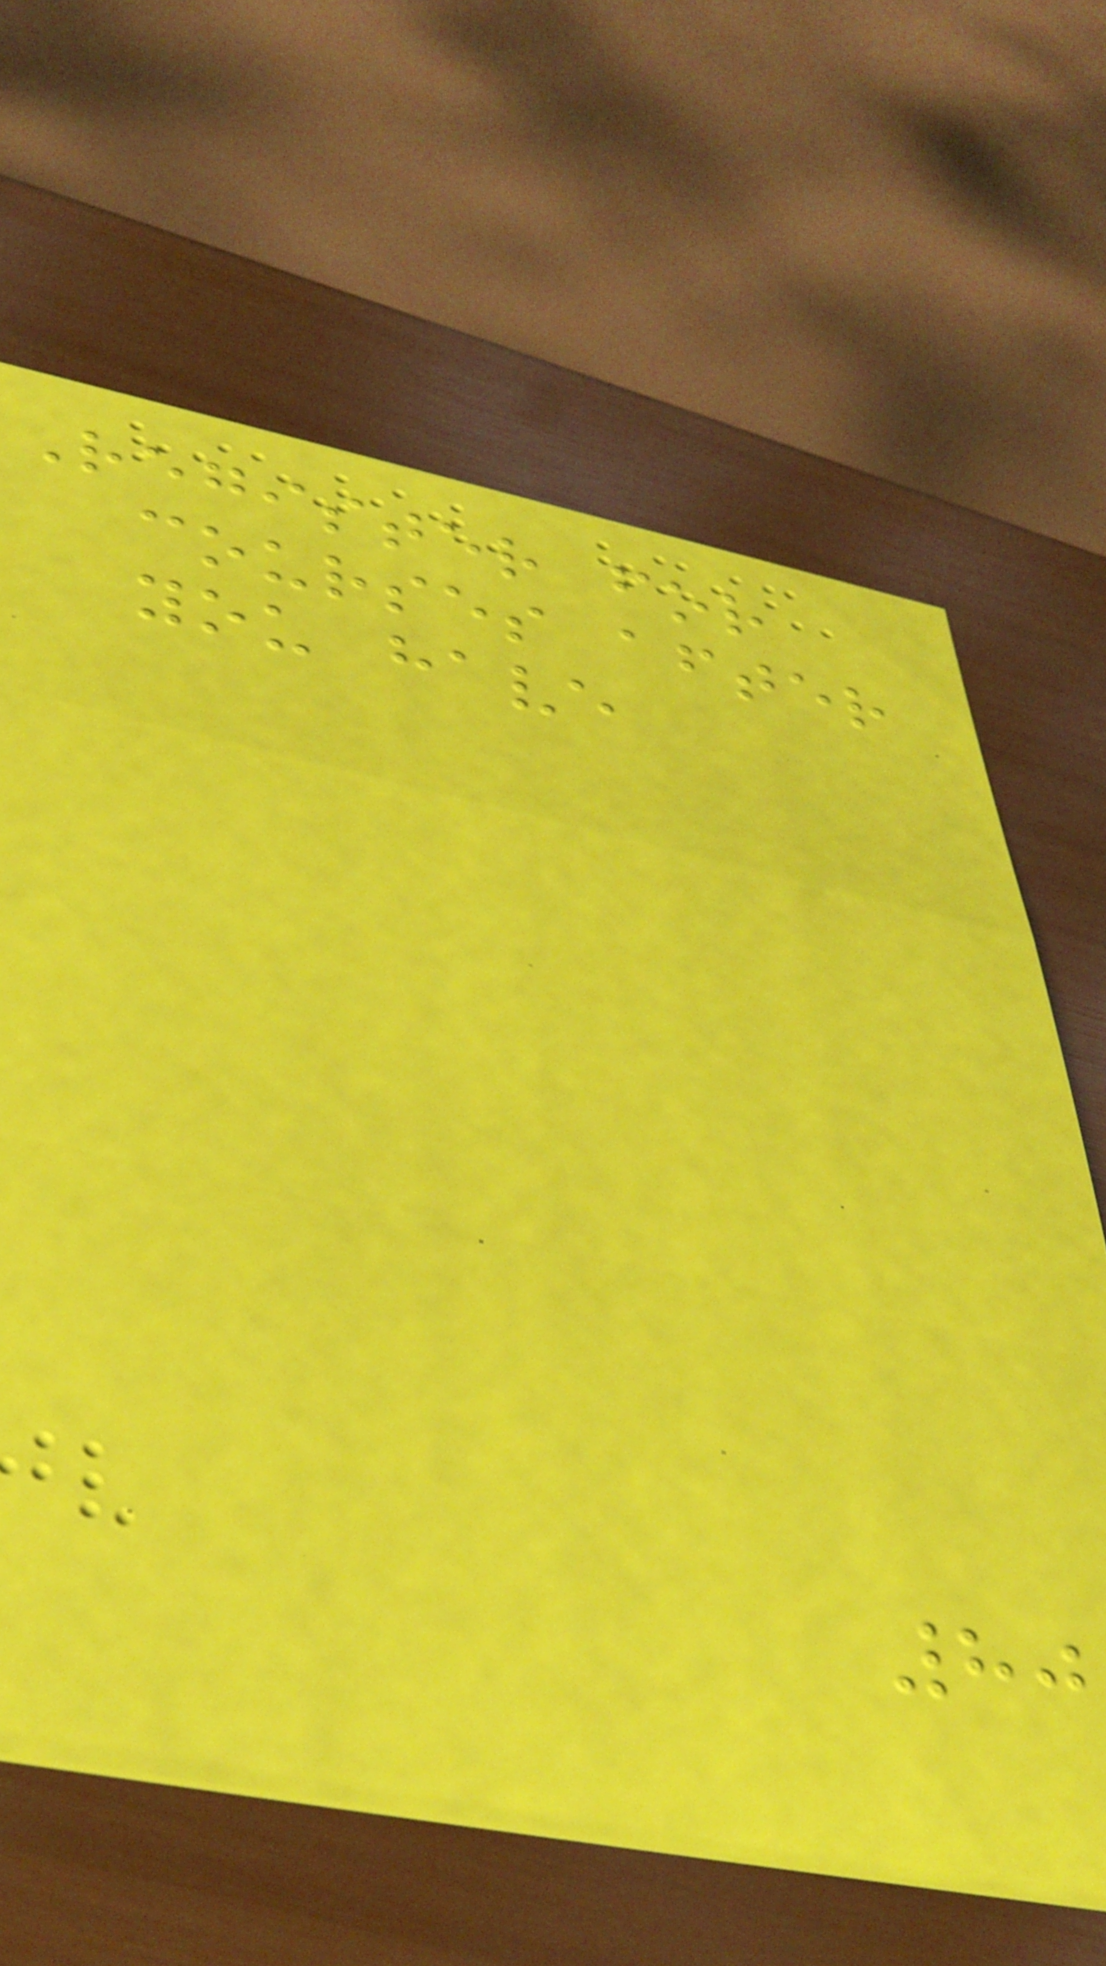Register for
courses after
you have
80
